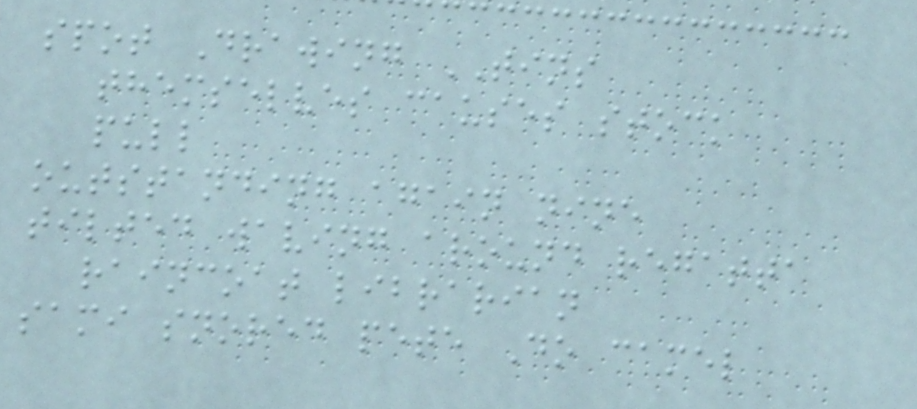spot Drawing TINS
themselves causes stock
pull
outstanding again nine
tilted waving around regatta
raincoat librarian
sami snored pete Do camel
